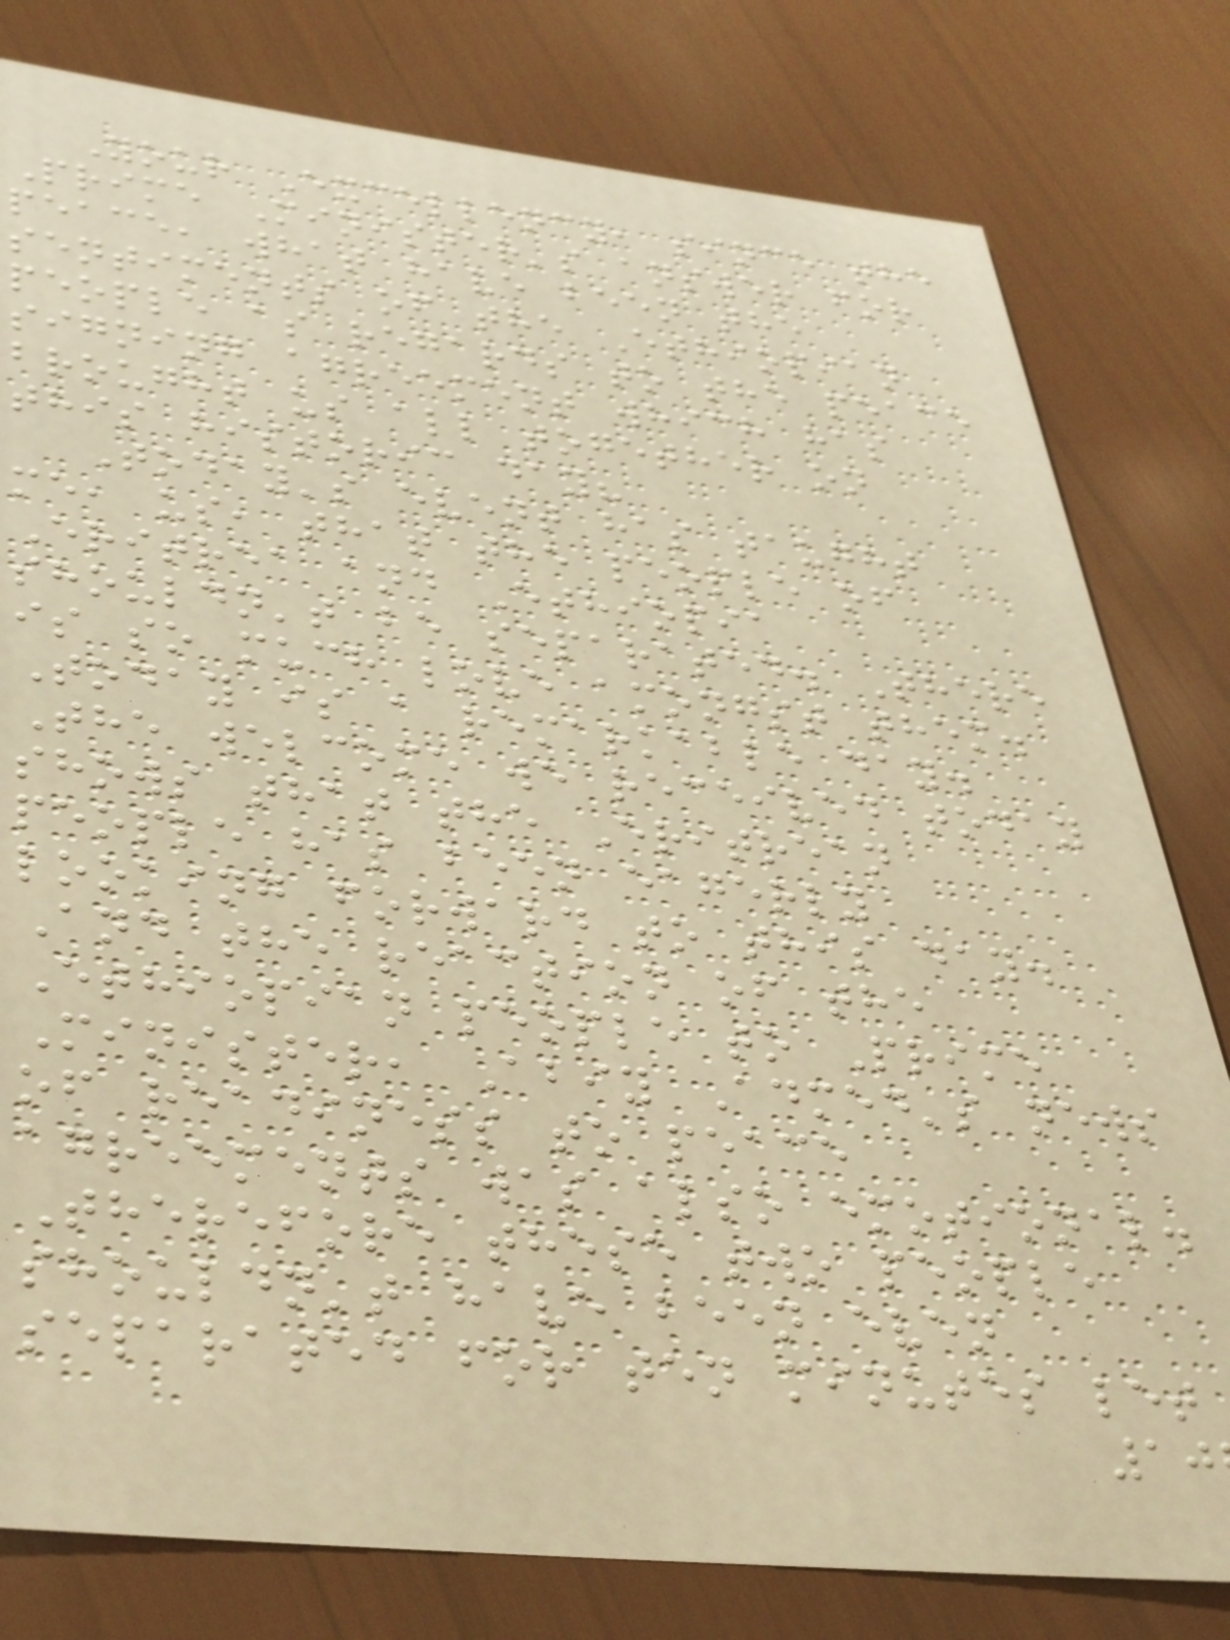Your Excellency, since the
Prime Minister's answer for
peace, what have been the
sentiments of the Ethiopian
people as regards to the peace
signing agreement which has
brought us all together on
this historic day?
Today's event has taught
me, us, that the people of
Eritrea and Ethiopia
shouldn't be separated. There
is so much love amongst them.
Today is a remarkable day.
The welcome we received today
shows that the Eritrean
people has been eagerly
looking forward to this day.
And the reaction of the
Ethiopian people to Prime
Minister, Abiy Admed's news
of readiness to peace
agreements was also emotional.
Therefore these two people
shouldn't have been even
separated for ten minutes let
